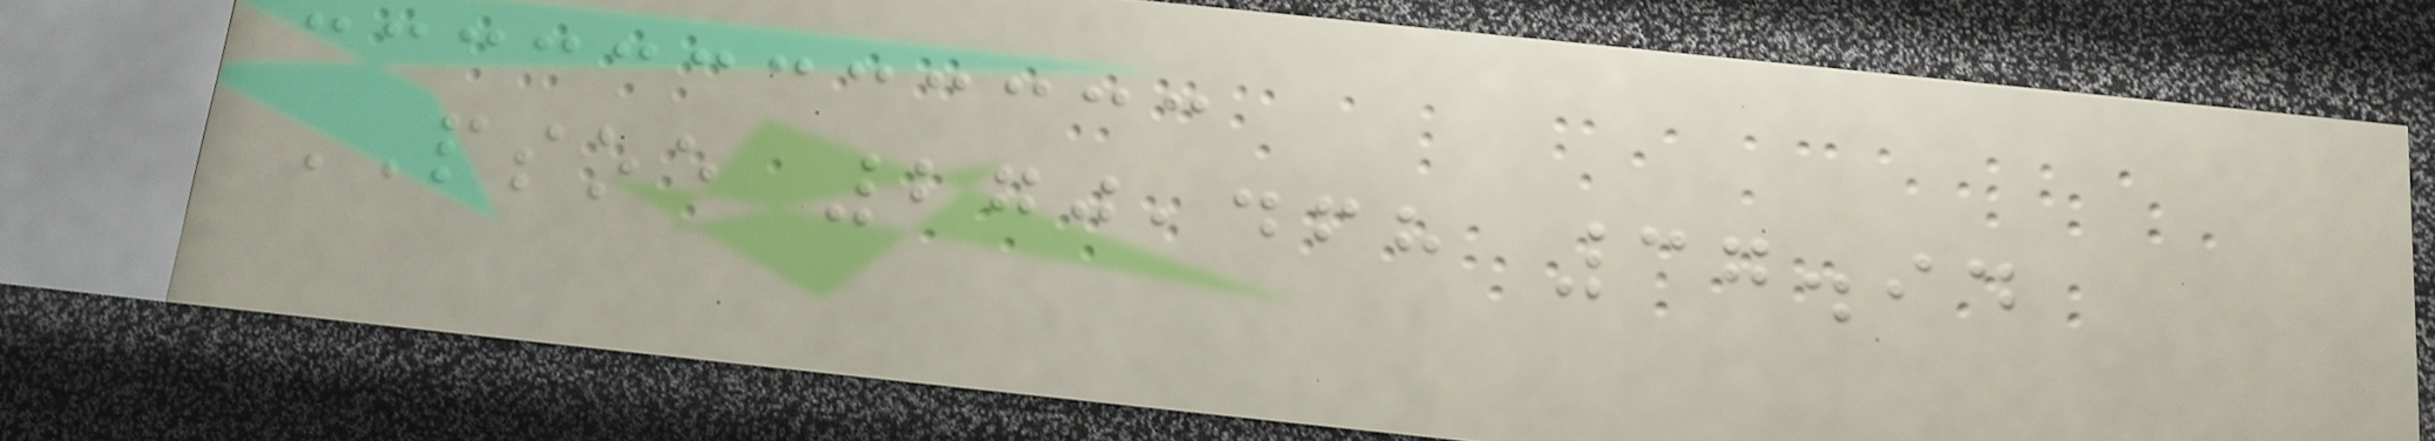PSOE 270,468 37.94
